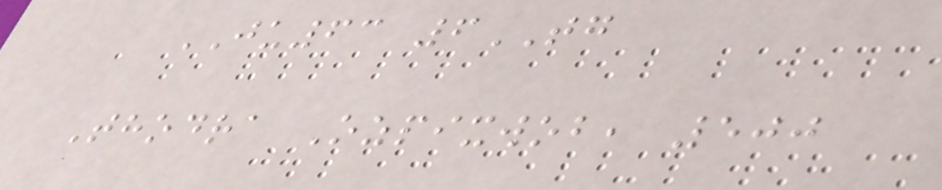JU63 6TG
Thodra Ozpixwob, 500
